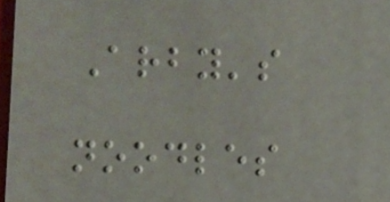Arby's
noodles
